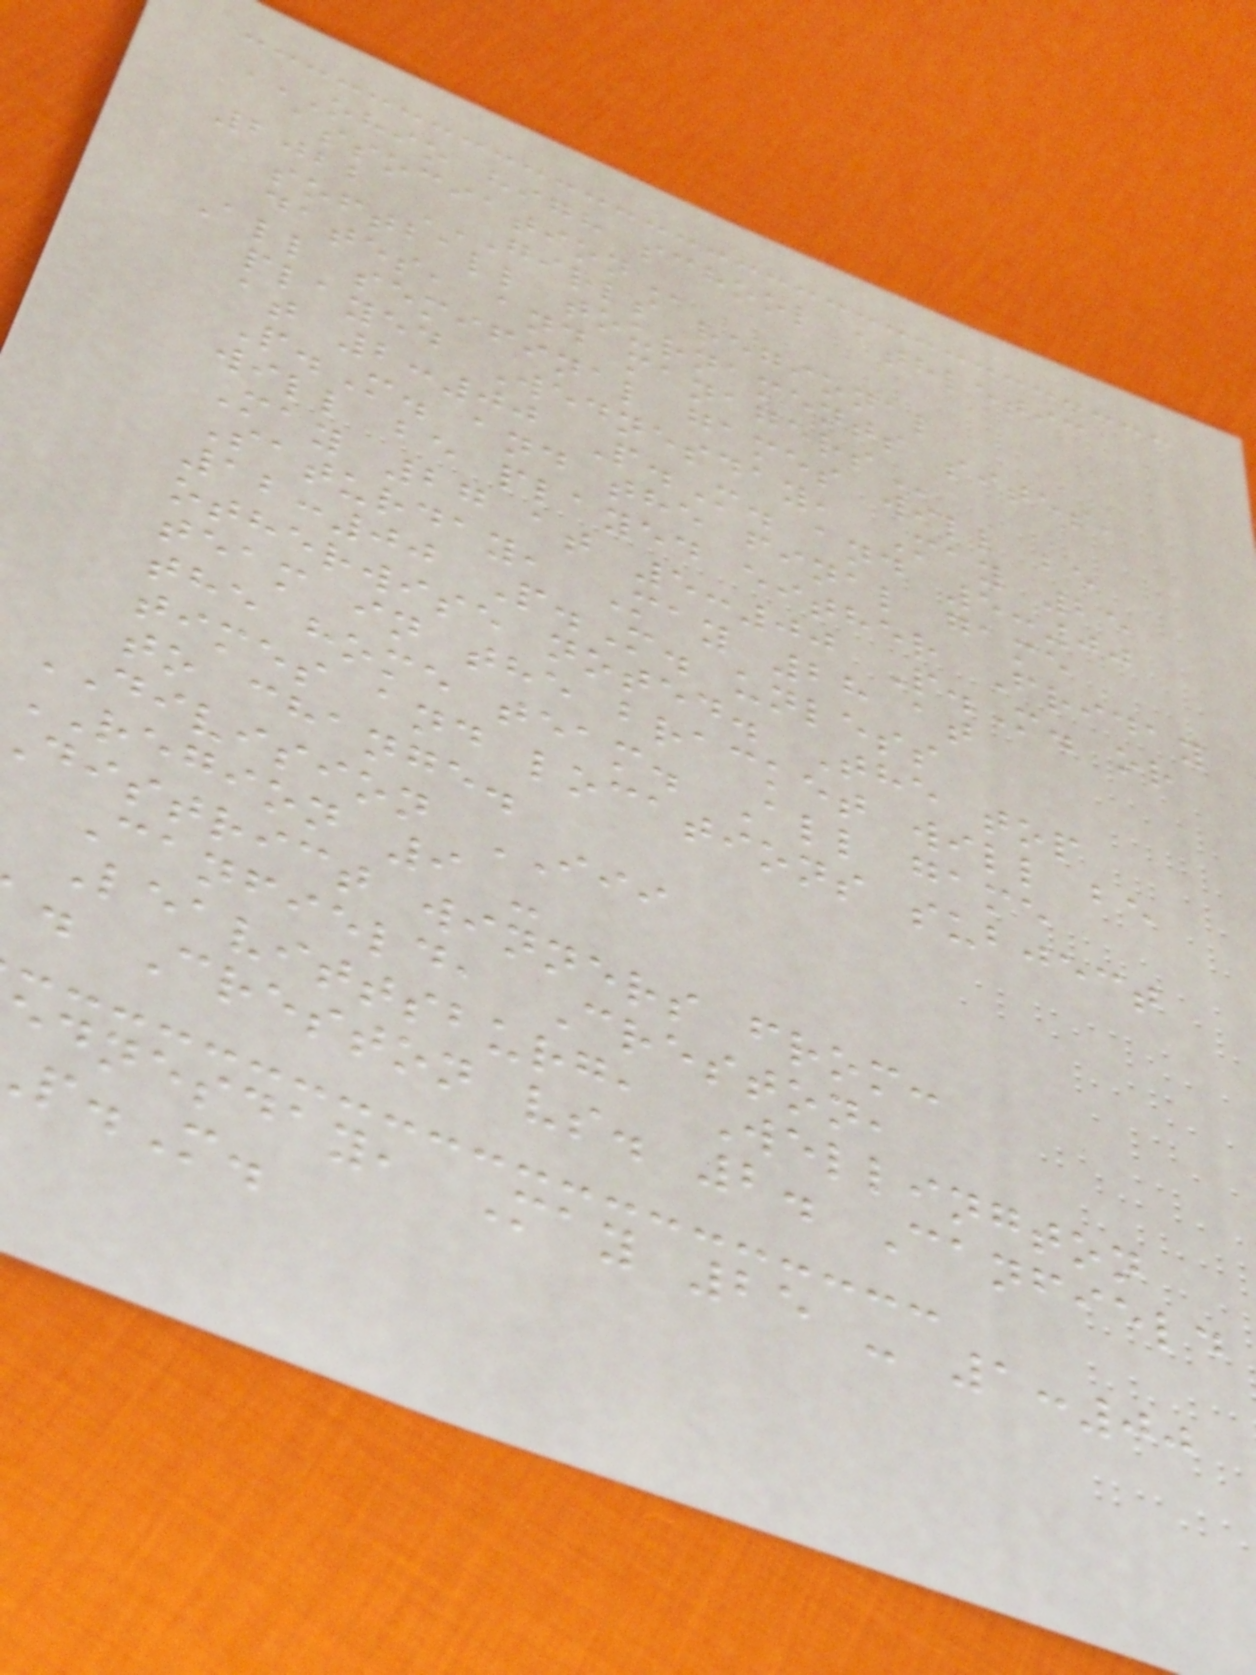OHIO HIGH SCHOOL ATHLETIC
2022 GIRLS REGIONAL
softball tournaments sites,
dates, and
All semifinal games will be
played Wednesday, May 25
at 2:00 P.M. and 5:00
P.M. and the final game
will be played either Friday
May 27 at 5:00 P.M. or
Saturday, May 28 at
12:00 P.M. unless
otherwise noted. The top
team in the bracket will be
the home team. All game
times and locations subject
to change.
DIVISION III
REGION 9 -
district winners from:
Canfield, Creston,
Leavittsburg, Wellington
. Creston vs. 2. Canfield
ednesday, May 25 - 1:00
.M.
